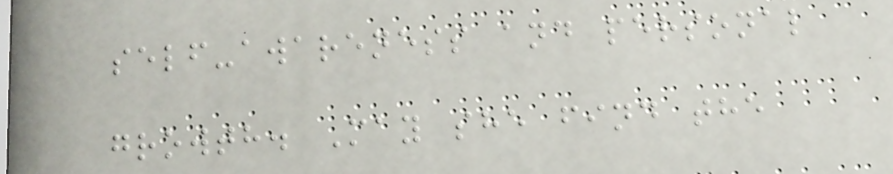self-awareness and personal
growth. May she find the
